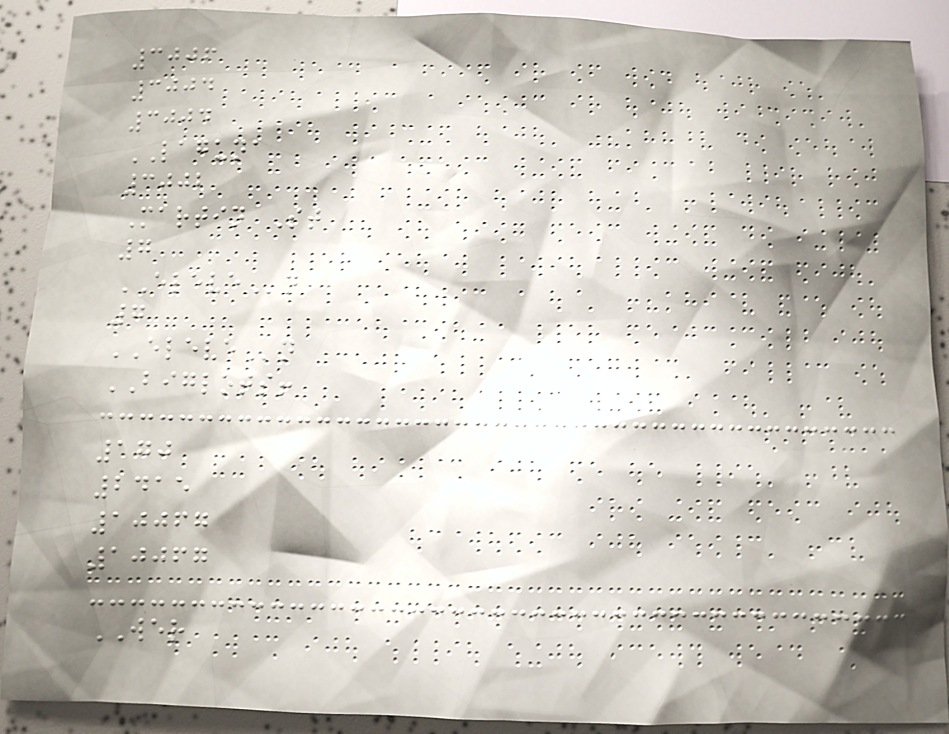3006
3004
3004
LAGUNA
3002
Martin St
7
ELEVEn
7
ELEVEn
BIGLOTS!
170
2415
10067
10067
WER
